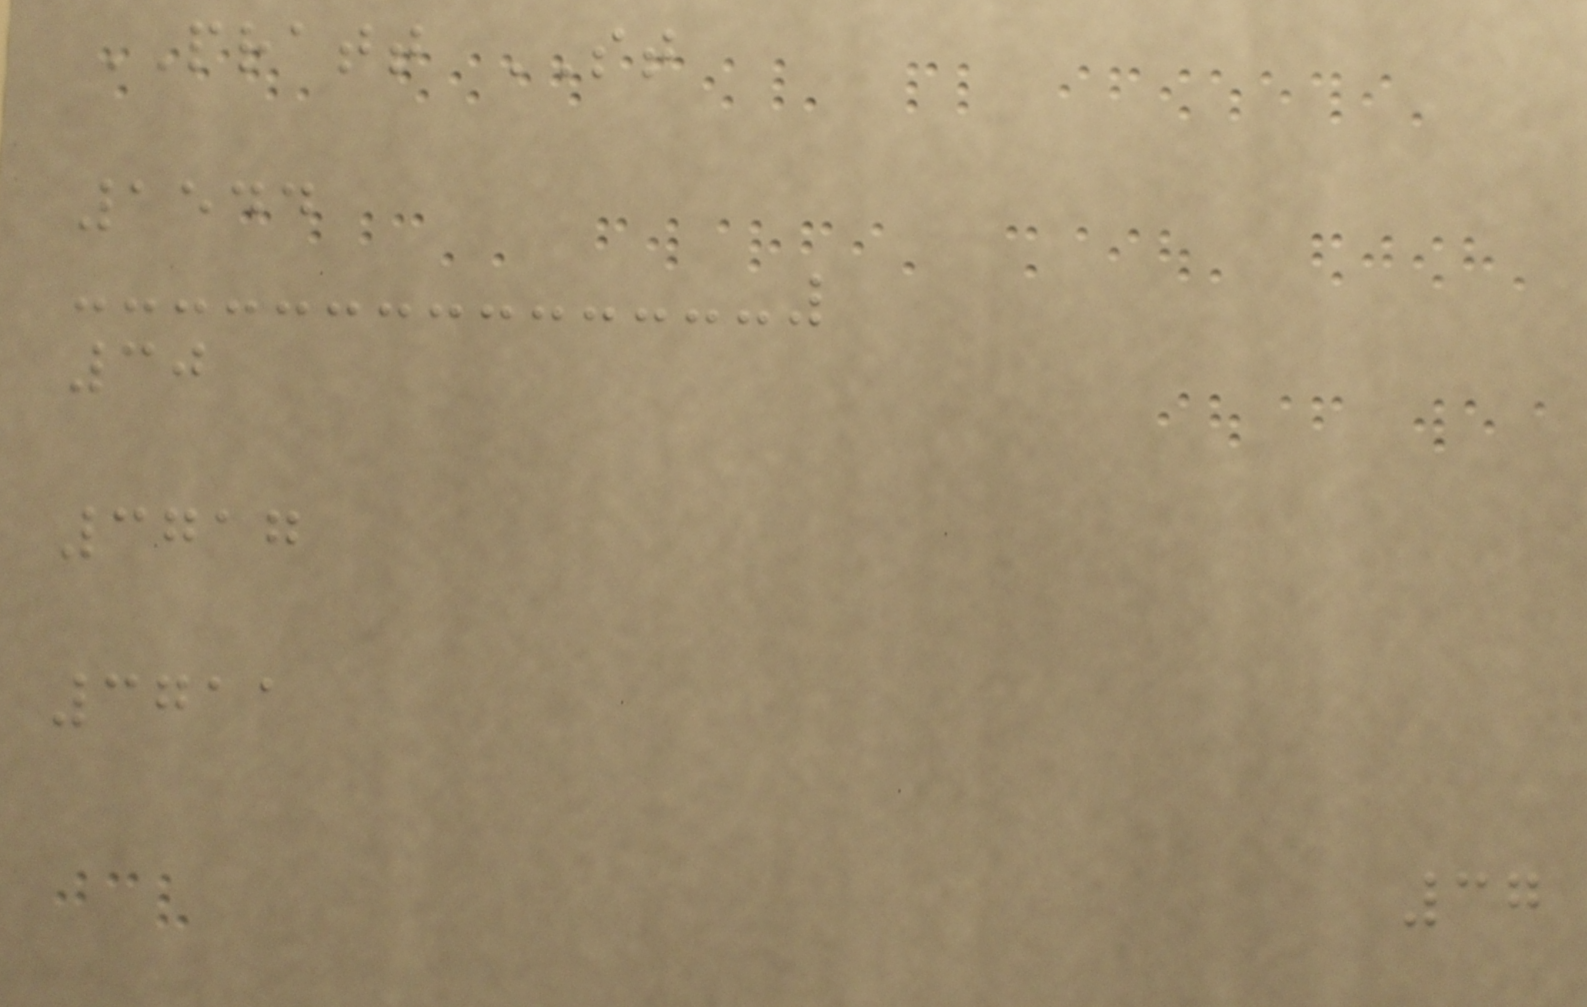PRATT ST
1544
30
3717
3711
37
